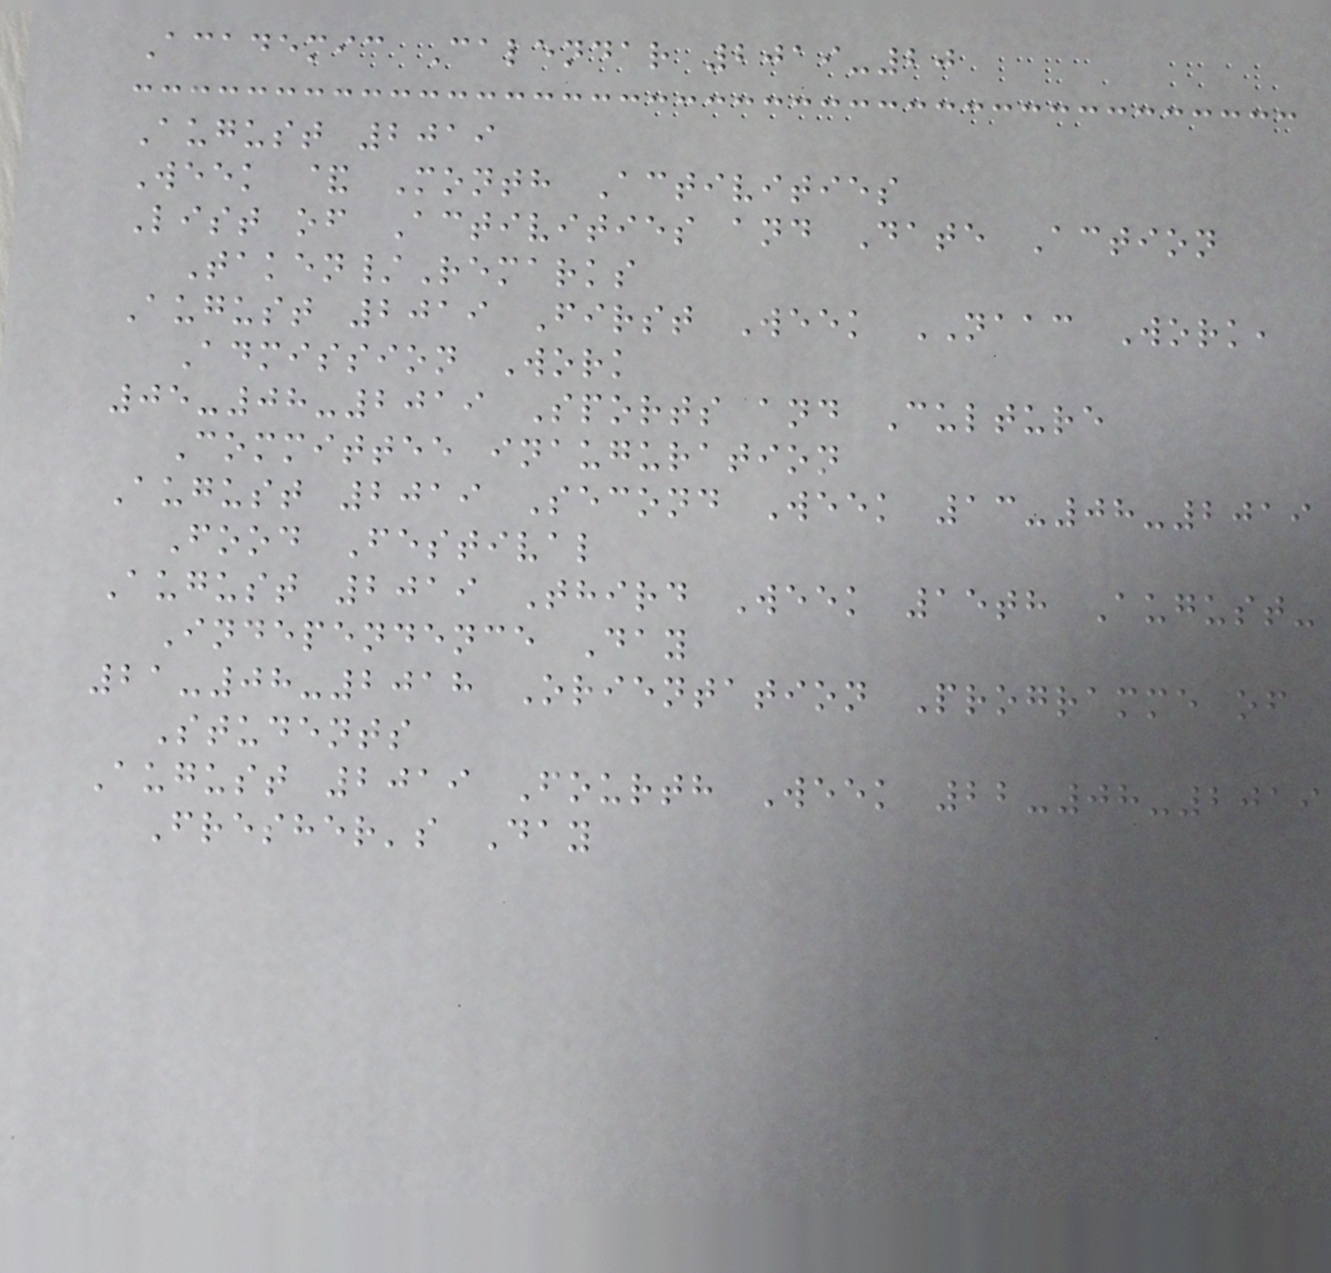Academic Calendar 2019-20
August 2019
Week & Month Activities
List of Activities and Date Action
Taken/Remarks
August 2019 First Week NAAC Work,
Admission Work
05-08-2019 Sports and Culture
Committee inauguration
August 2019 Second Week 13-08-2019
Food Festival
August 2019 Third Week 15th August-
Independence Day
21-08-2018 Orientation Programme of
Students
August 2019 Fourth Week 22-08-2019
Fresher's Day
